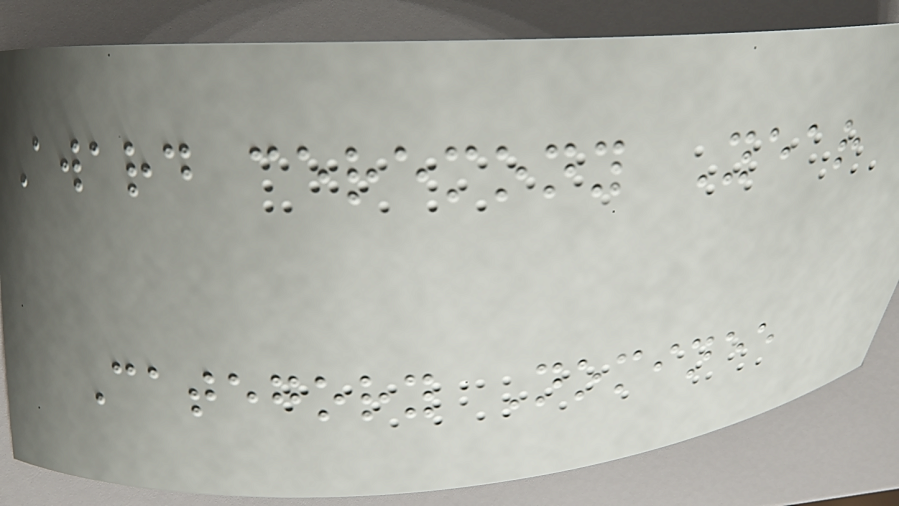Award ceremony Year
Category Nominee
